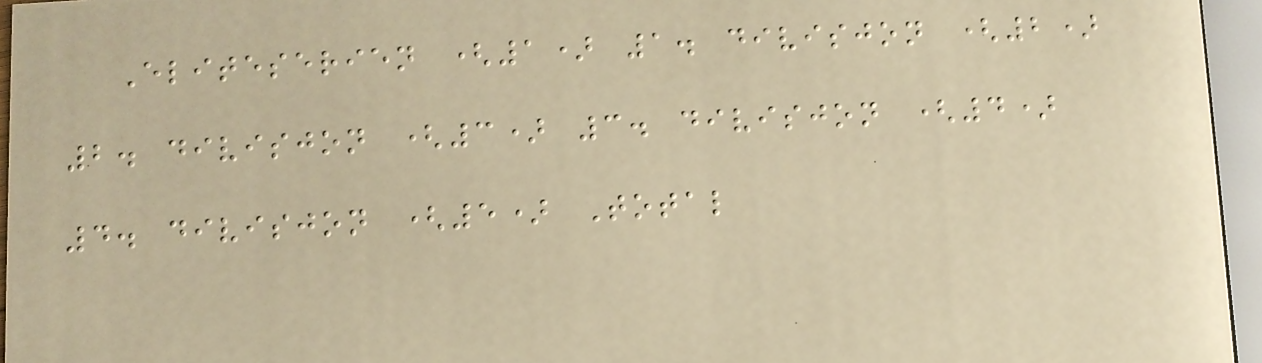Eliteserien (1) 1. divisjon (2)
2. divisjon (3) 3. divisjon (4)
4. divisjon (5) Total
